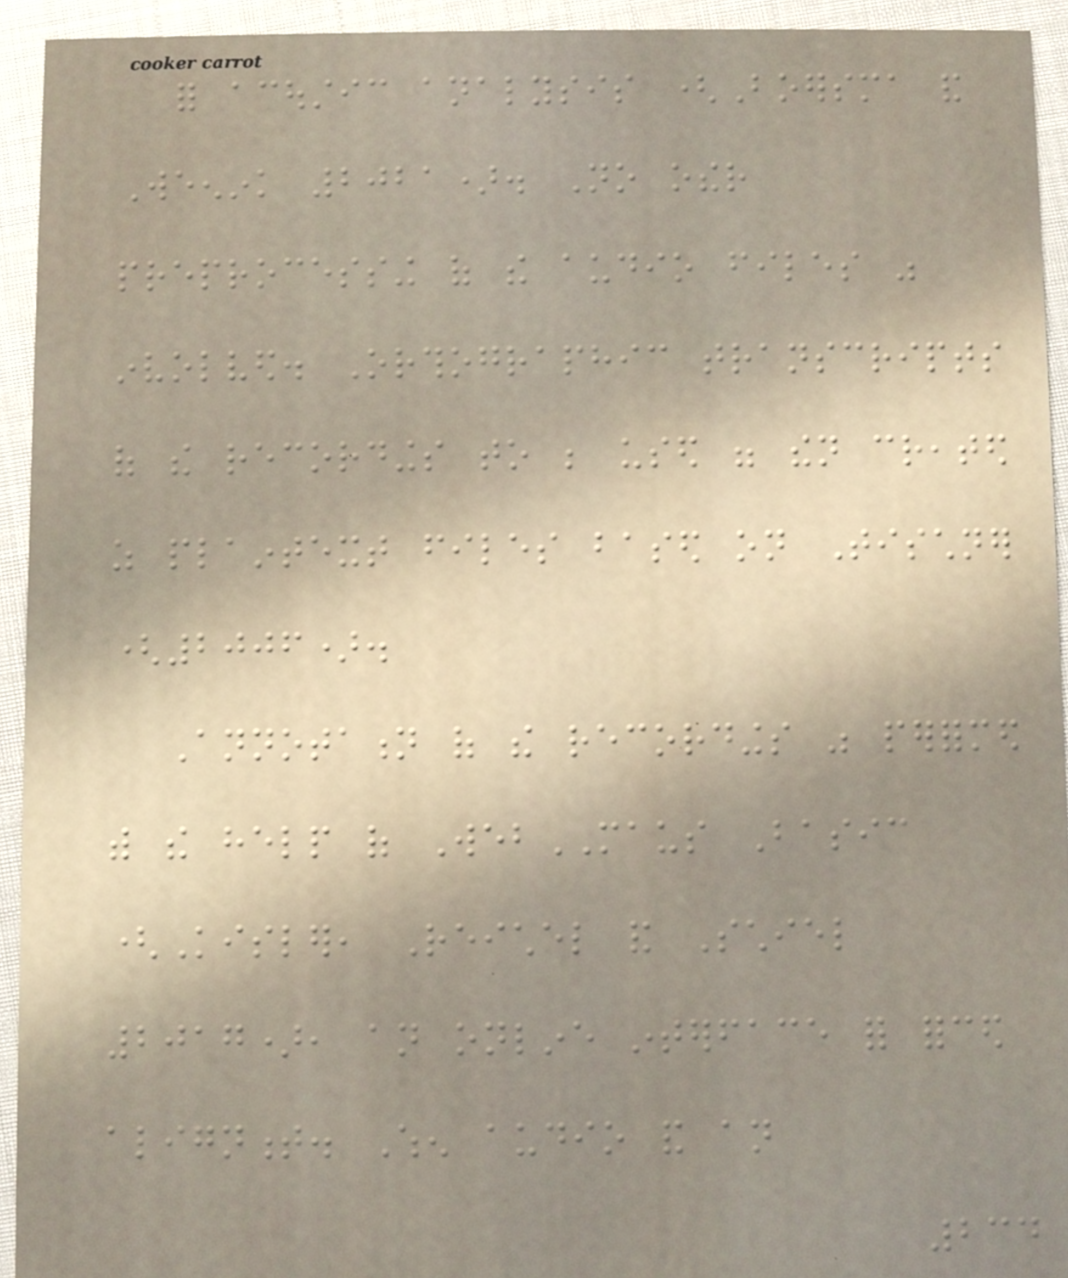for acoustic analysis (Boersma and
Weenink 2021). No other
preprocessing of the audio files was
involved. Orthographic transcripts
of the recordings to be used were then created
as plaintext files based on Tischner
(2006).
Annotation of the recordings was performed
with the help of WebMAUS Basic
(Kisler, Reichel and Schiel
2017), an online interface for forced
alignment. When audio and an
234
